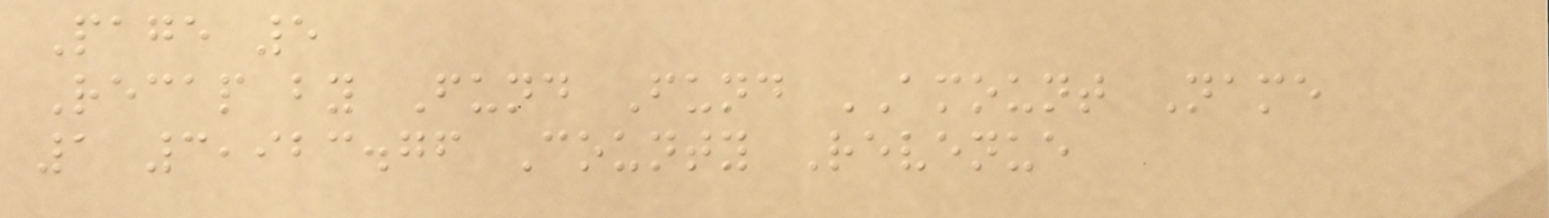Page 5
Recap by Fund Fund AMOUNT Name
1 3,923.76 County Revenue
